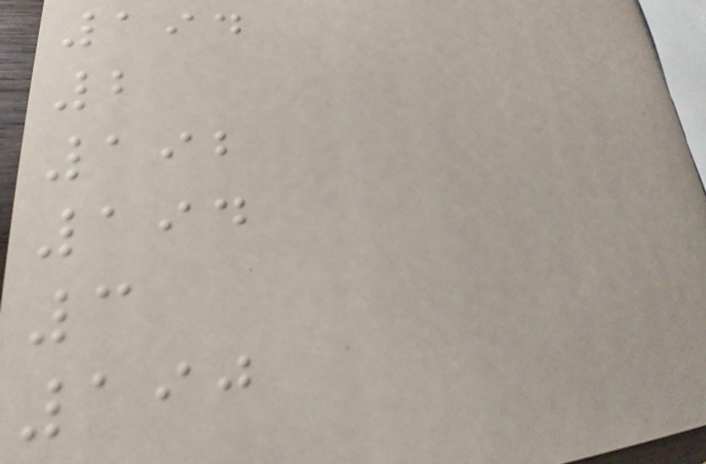194
2
192
194
3
190
